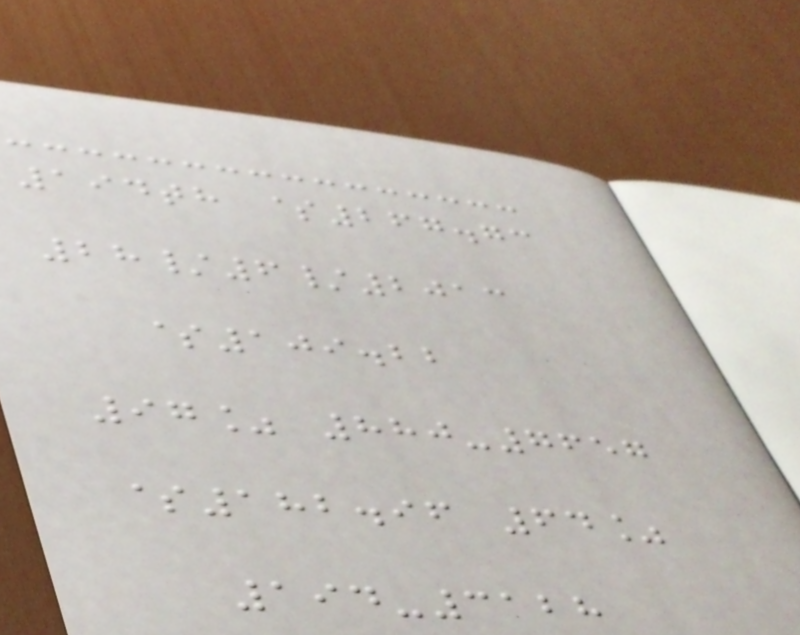194th $267.73
28/6/2013
$109.22
97% 880-7657
$182.96 64%
194-3128
